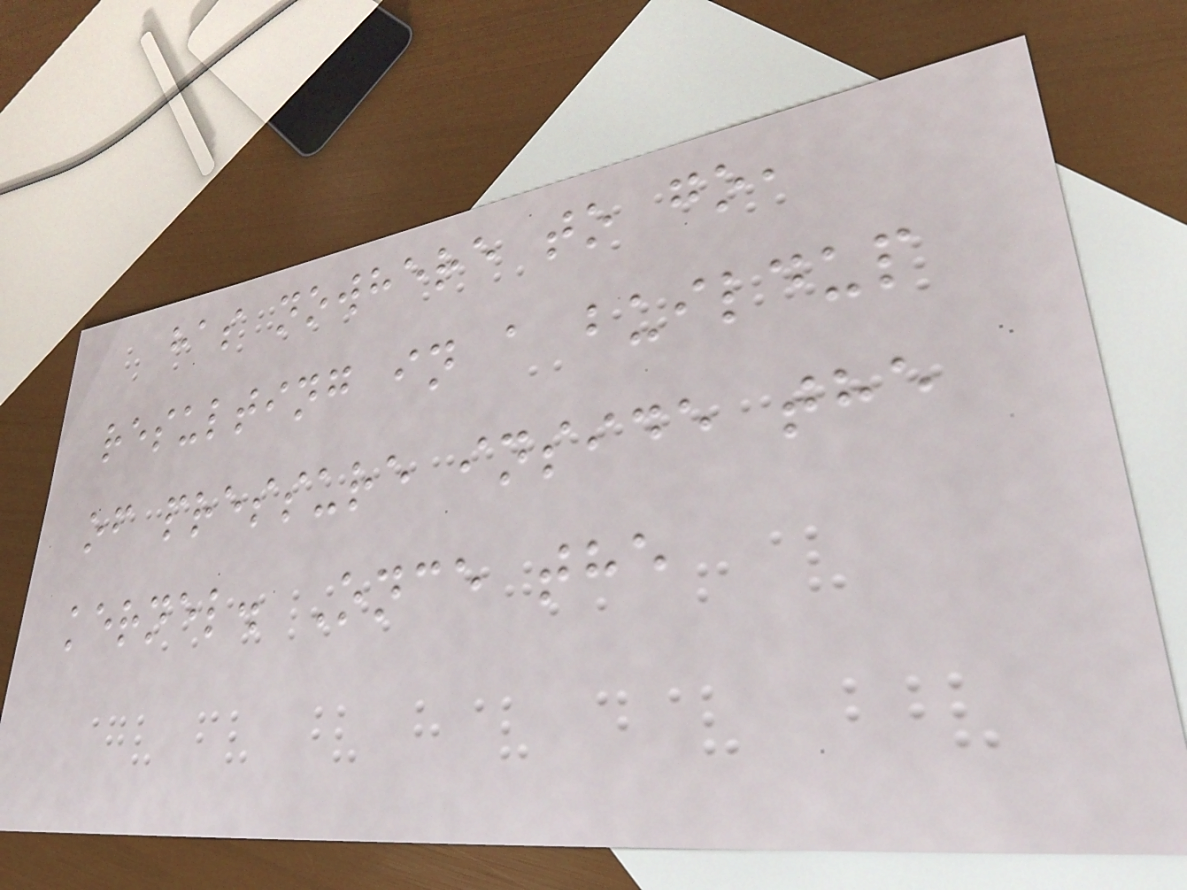has nowhere to go,
resulting in a buildup
of pressure inside the
kernel. Once the
